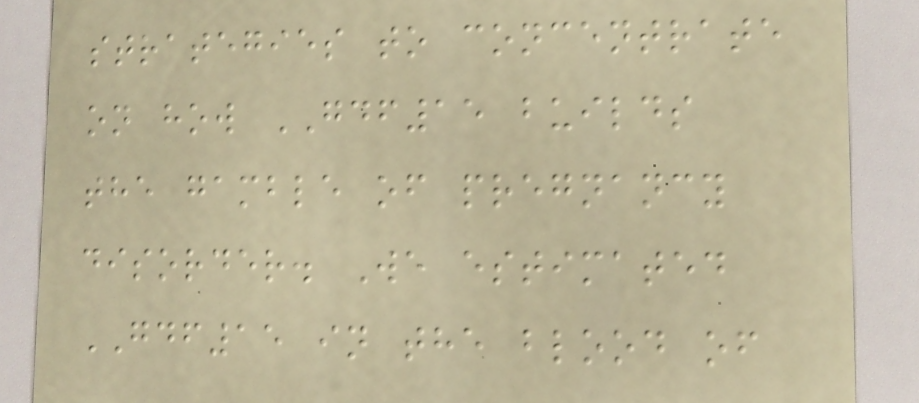strategies to concentrate
on how GDF15 builds
the gamble of pregnancy
disorder. We estimated
GDF15 in the blood of
